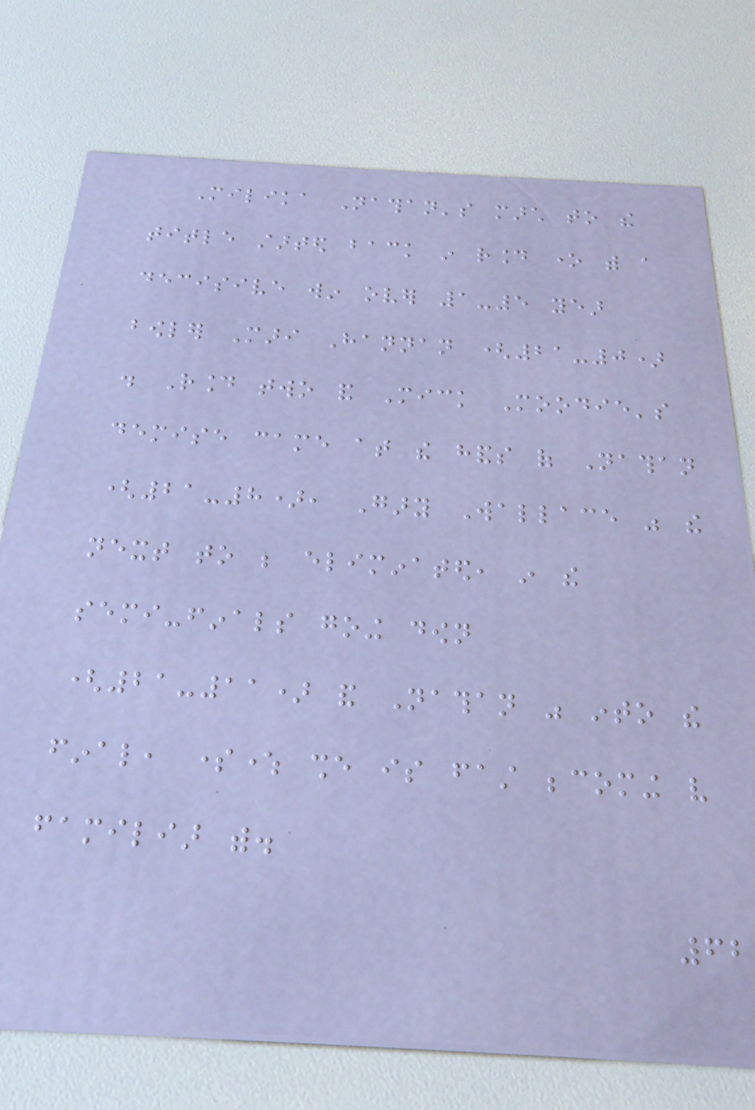Milika Nathan's march to the
title started back in round one with a
decisive win over 1-5 year
bowler Mari Hannan (21-0)
. Round two and Mick Moodie's
demise came at the hands of Nathan
(21-8), Gary Wallace was the
next to be eliminated, in the
semi-finals going down
(21-11) and Nathan was into the
final, somewhere she is fast becoming very
familiar with.
62
